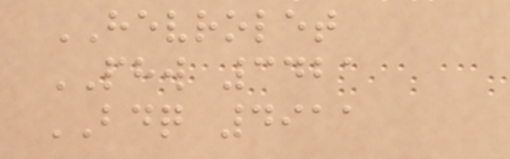HEVROLET
PHW 3421
BDQ 4911
